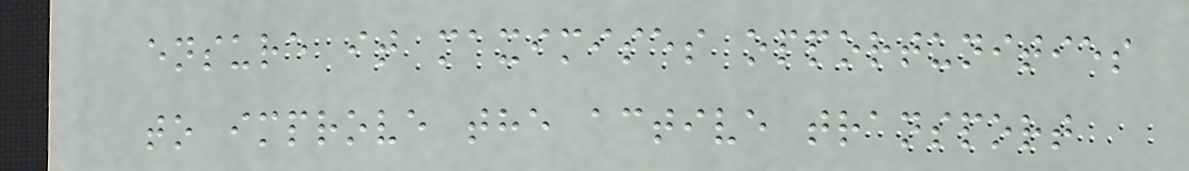ensure it maximises opportunities
to improve the active transport
